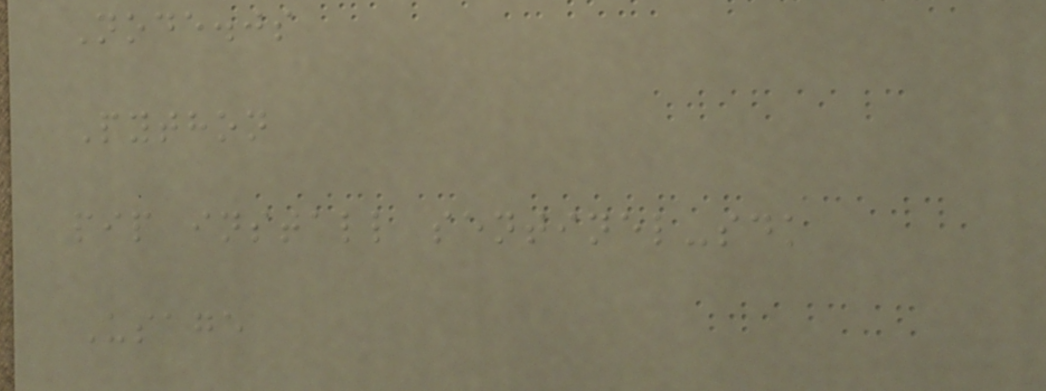Node.js
Python
pip install sentinel-sdk
Usage
